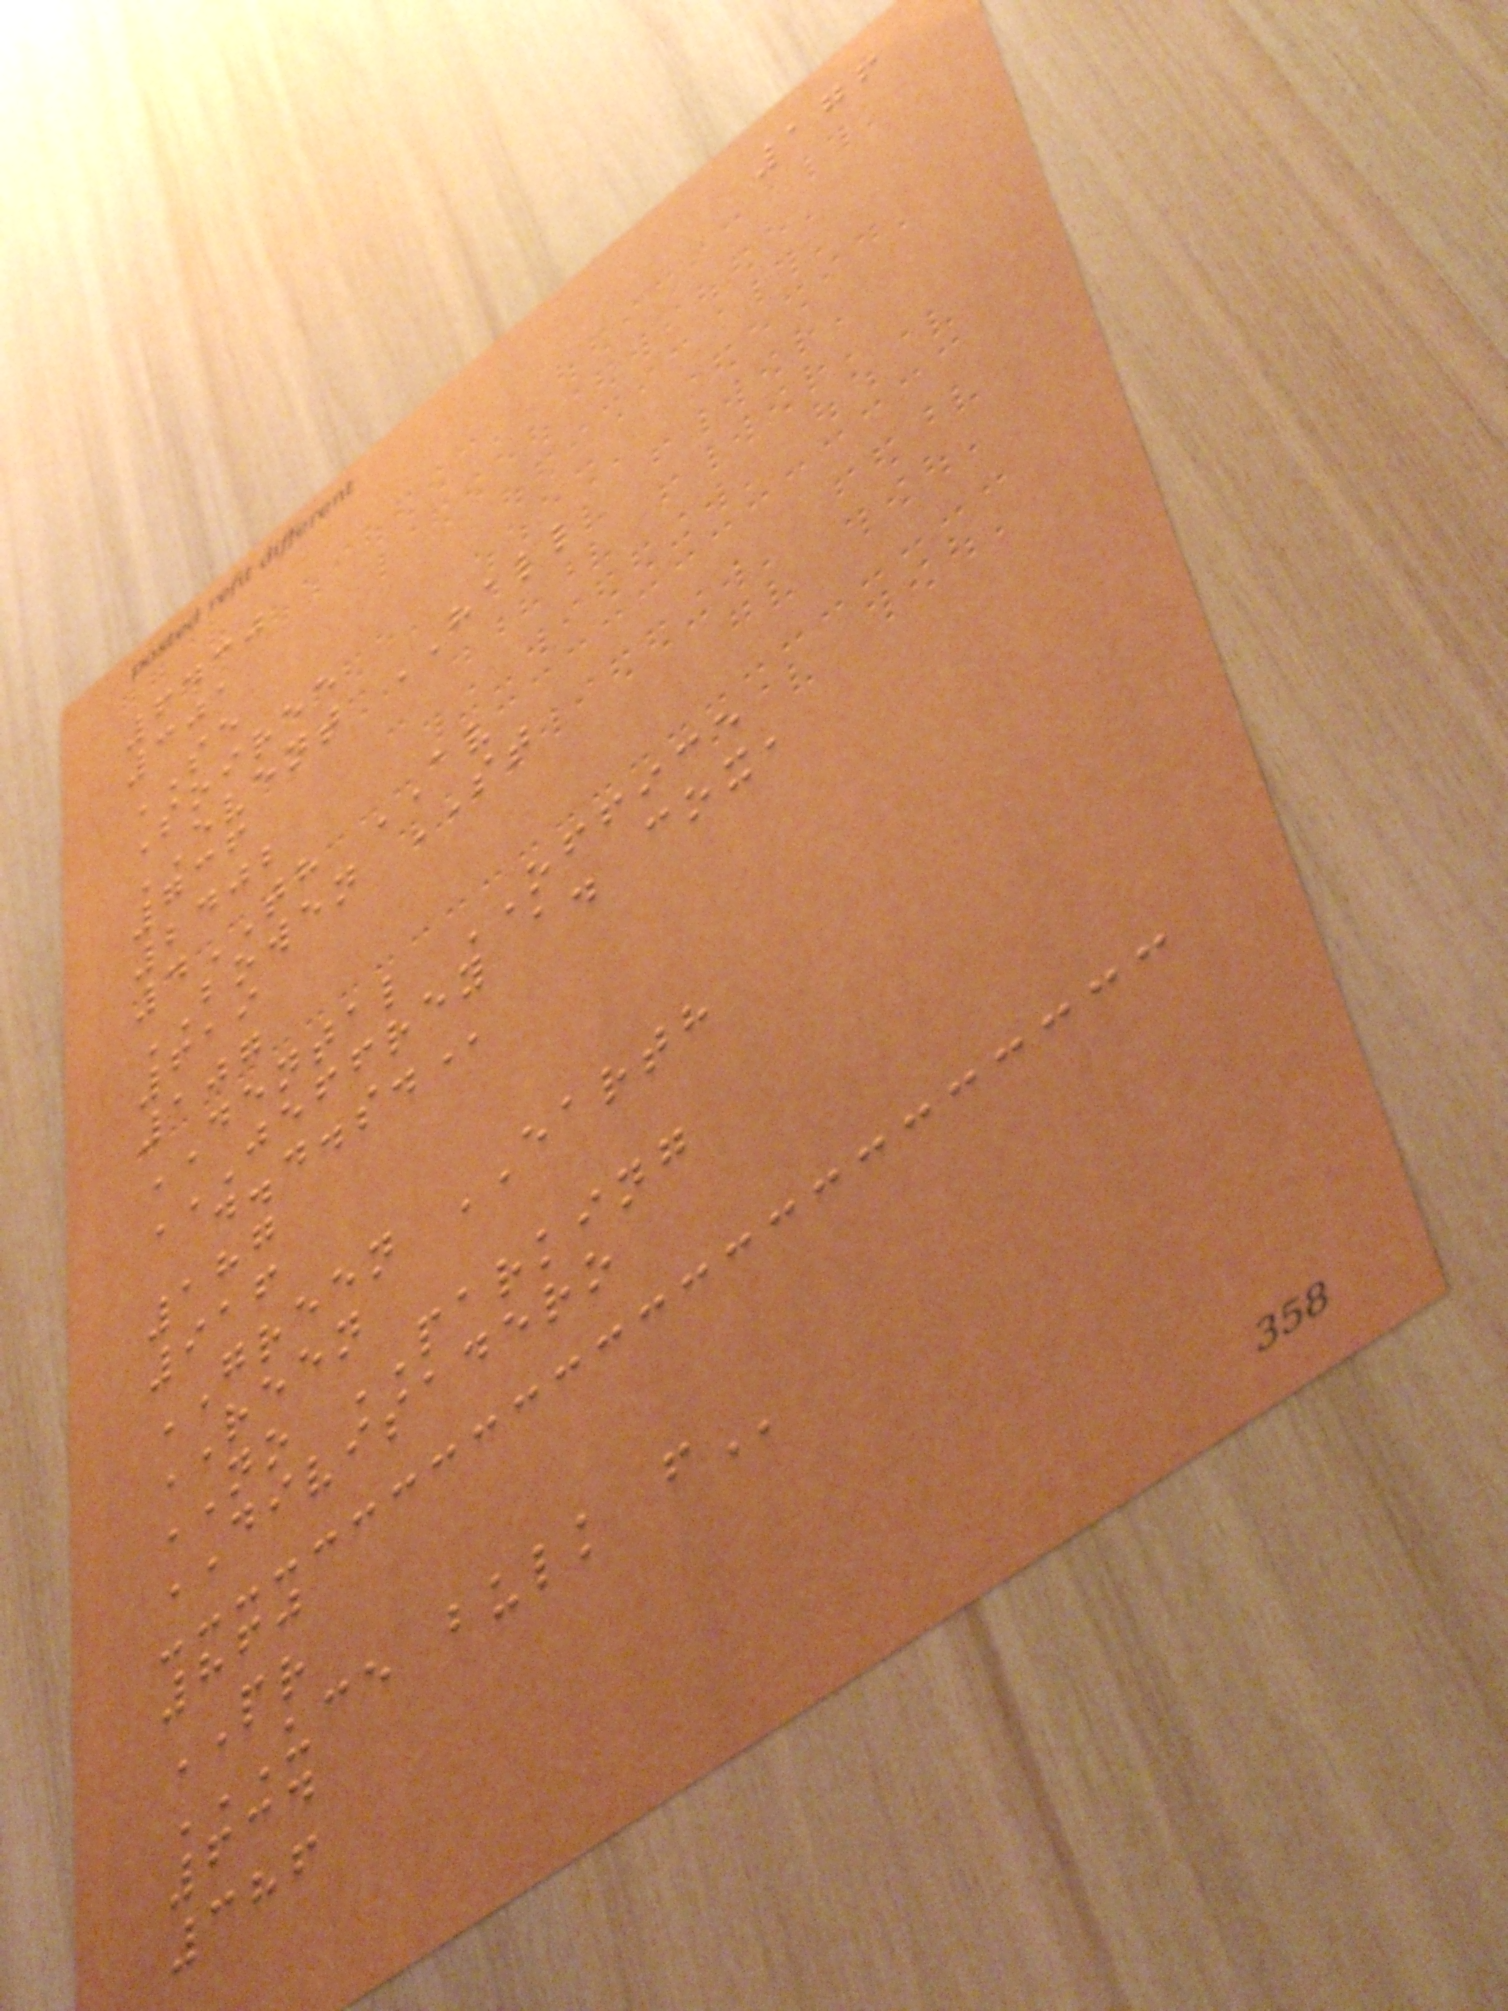176
6430
301
SE
Soiree
EVENT HALL
736
2402
4TH AV
BOWEN ST
619
107
DENTAL OFFICE
JEFFREY A. COX,
D.D.S.
187
916
GREEN EARTH
REEN
NO PARKING
DIVISADERO
860
PR
UCE BULK F
634
386
